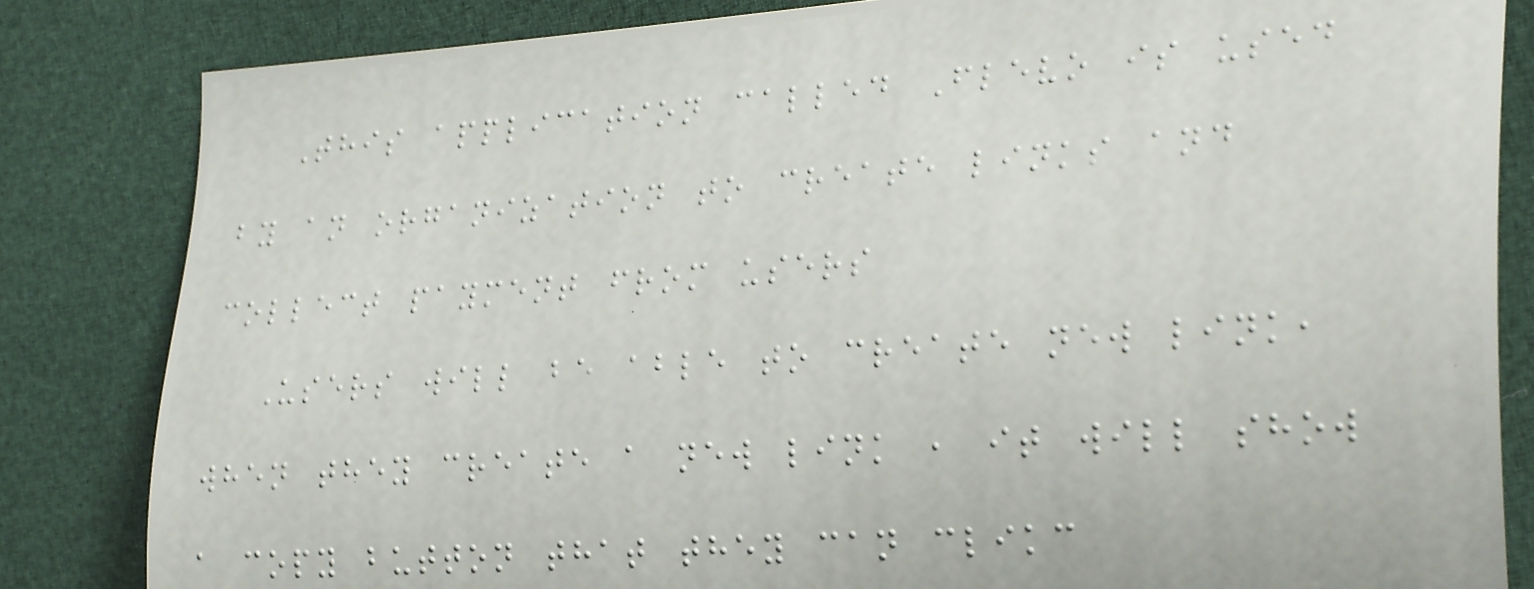This application called Flevo is used
by an organization to create links and
collect payment from users
Users will be able to create new link,
when they create a new link , it will show
a copy button that they can clikc
